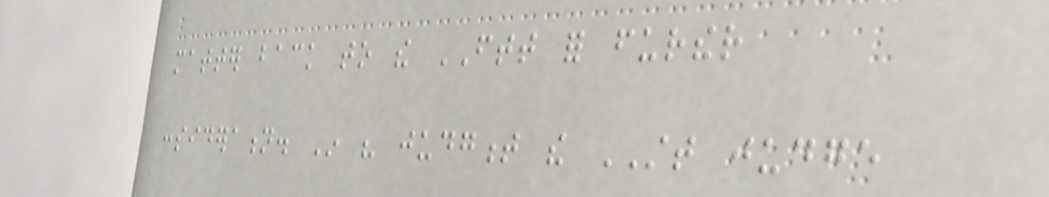matter back to the FTT for further
consideration. In his judgment the STT judge
